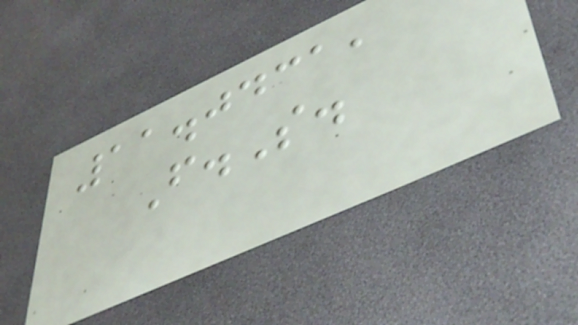11.0431,
F.S.
